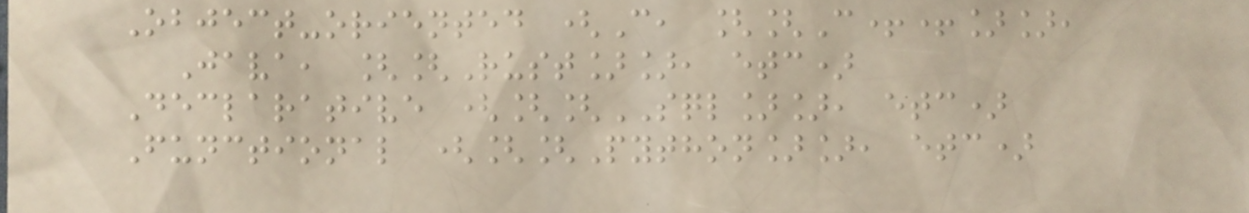Object-oriented (C, [[C++]],
Java, [[Rust]], etc)
Declarative ([[SQL]], etc)
Functional ([[Python]], etc)
